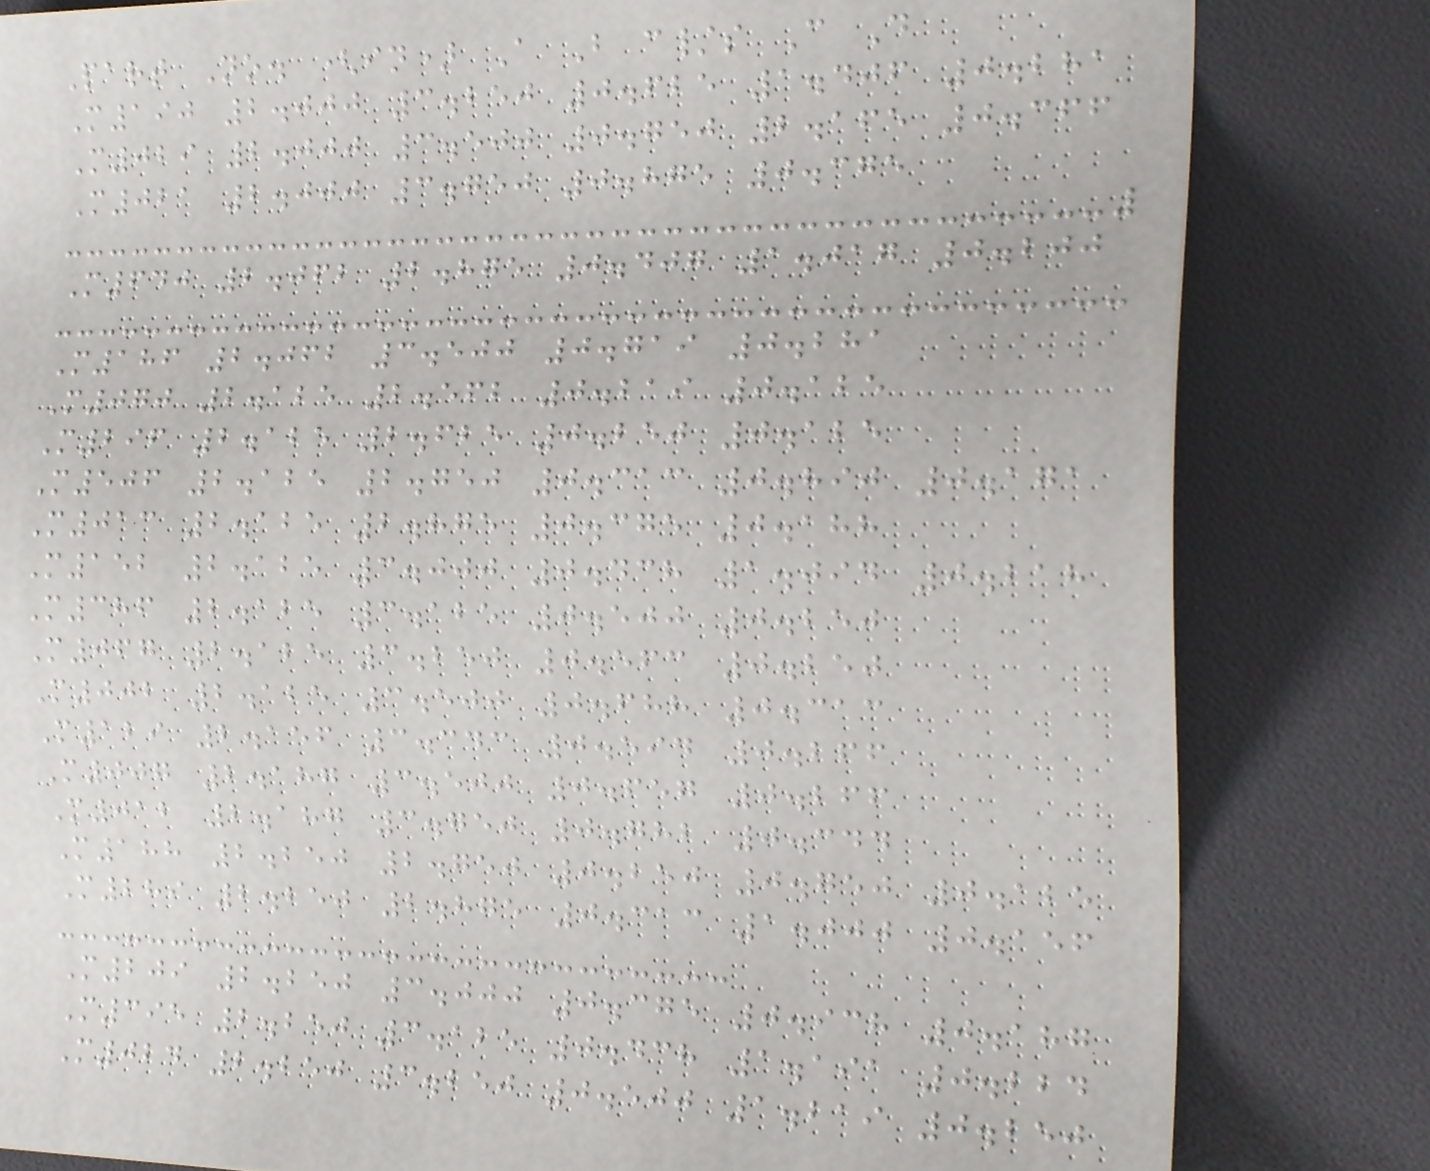Part No. (in) A B c/s C D
M190 2.000 3.250 0.625 1.406 0.281
M029 2.000 3.500 0.750 2.165 0.366
M021 2.000 3.750 0.875 0.375
M640 2.062 2.875 0.407 1.017 0.200
M186 2.062 3.500 0.719 0.281
M070 2.125 2.562 0.219 0.125
M296 2.125 2.625 0.250 0.125
M506 2.125 2.750 0.313 0.890 0.171
M013 2.125 2.875 0.375 0.188
M152 2.125 3.000 0.438 1.094 0.218
M386 2.125 3.125 0.500 0.250
M067 2.125 3.250 0.563 0.250
M002 2.125 3.500 0.688 0.313
M129 2.156 3.343 0.594 0.266
M007 2.187 3.500 0.657 0.266
M012 2.187 3.750 0.782 0.344
M188 2.250 2.750 0.250 0.750 0.125
M289 2.250 2.875 0.313 1.000 0.156
M209 2.250 3.000 0.375 0.938 0.187
M395 2.250 3.125 0.438 1.191 0.224
M024 2.250 3.250 0.500 1.219 0.250
